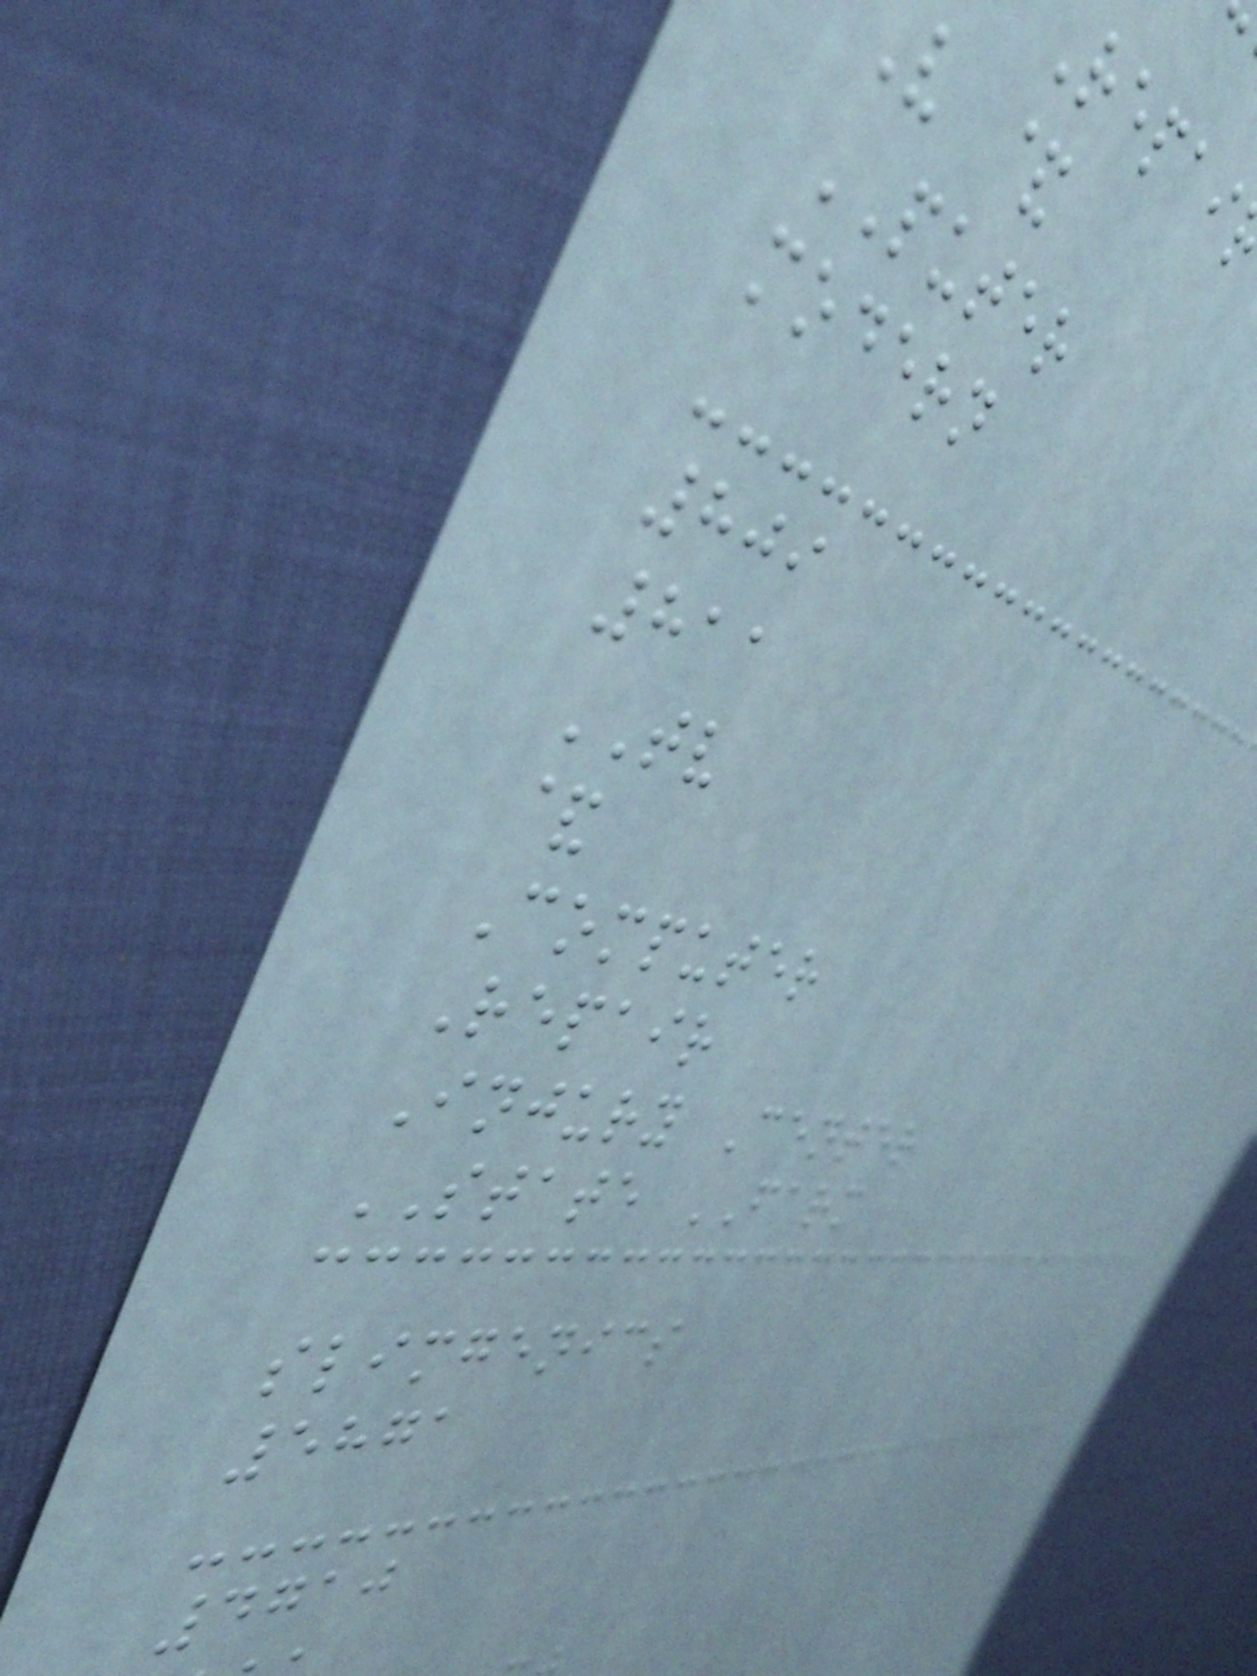v &
PUTER
modern
809
811
TV
&
Computer
Repair
Injury Center
STATE FARM
slimgenics
5871
4710
